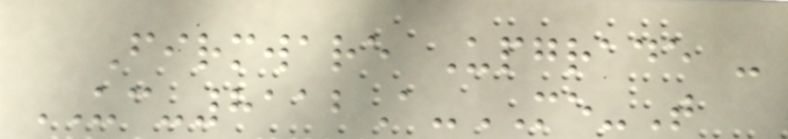Firmware Upgrade -
UC-8112A-ME-T
